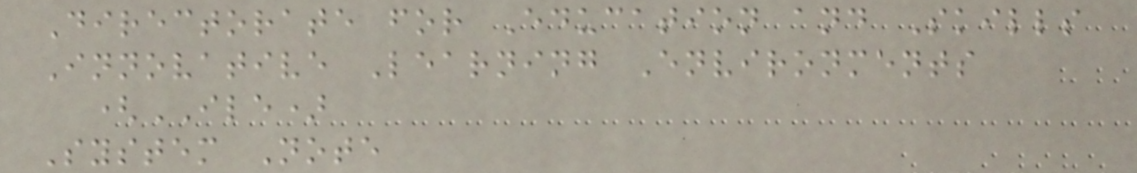Directorate for Education and Skills
Innovative Learning Environments
(ILE)
System Note
